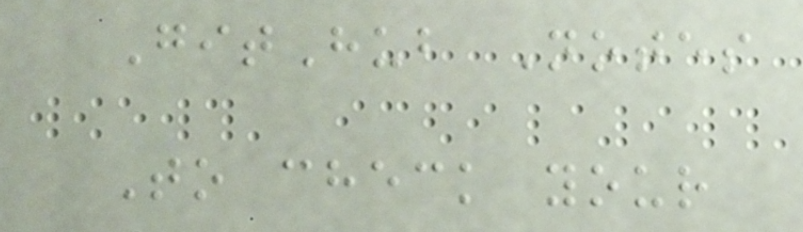GitHub Notes
To check your
